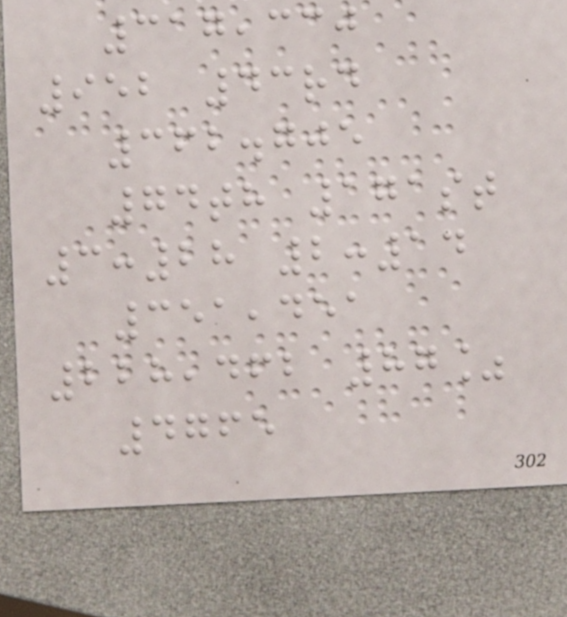317,330
952 43rd
362.705
74th 171st
3:28 2:14
351,451
228,462 87%
4765
